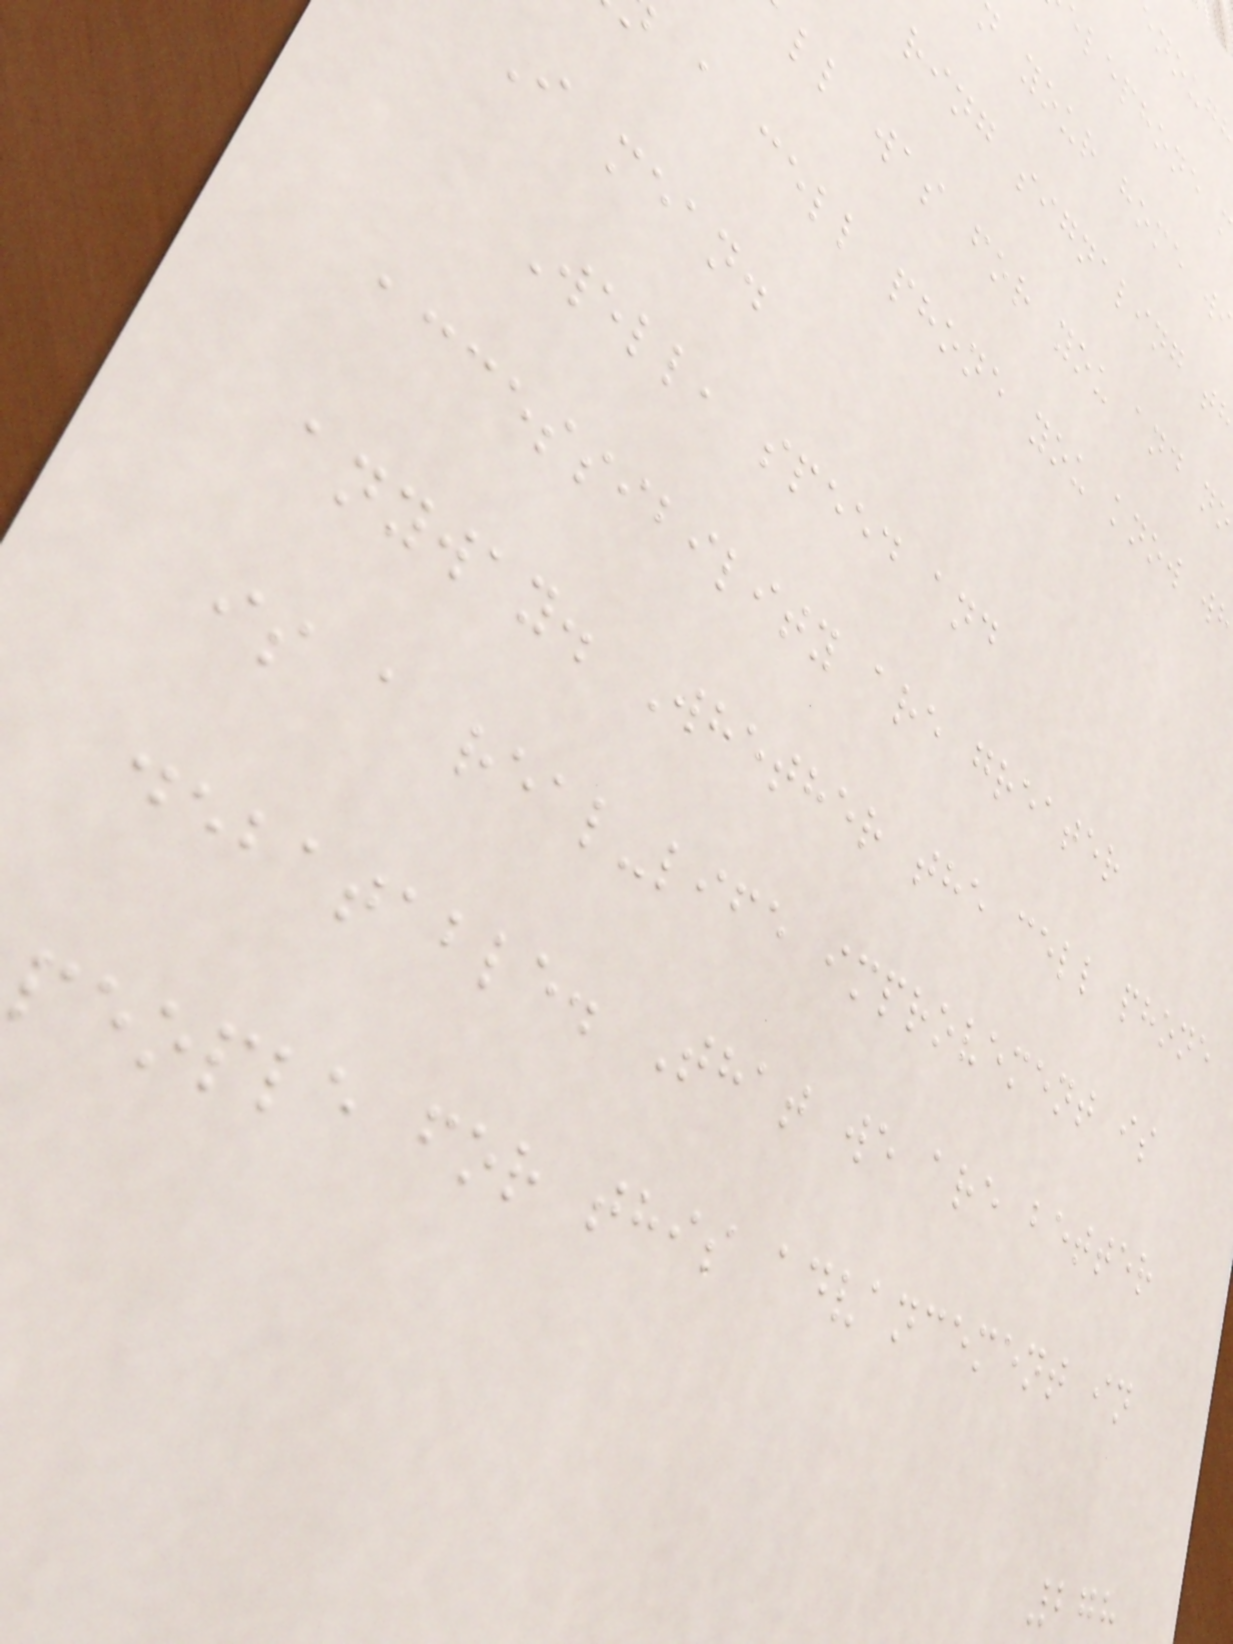elephone
your home w
ring signaling t
ll was for you and n
a cell phone you know w
I mean.
Well, speed and
accessibility are greater
anyway. Whether the cell phone
is a real-life improvement is
debatable. That we are better
people for this advancement in
278
